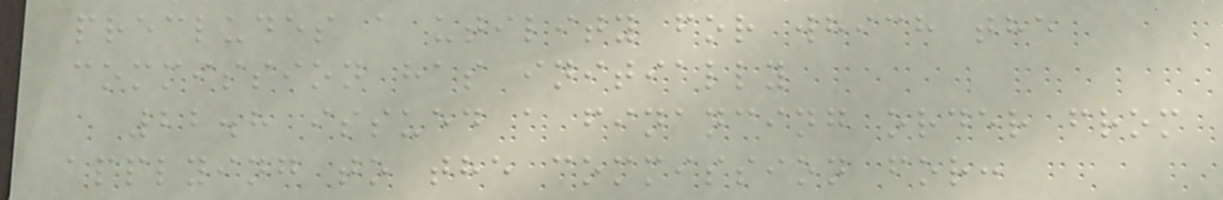precludes a utility for which the
commission has initially
22.8 issued a financing order from
applying to the commission for:
